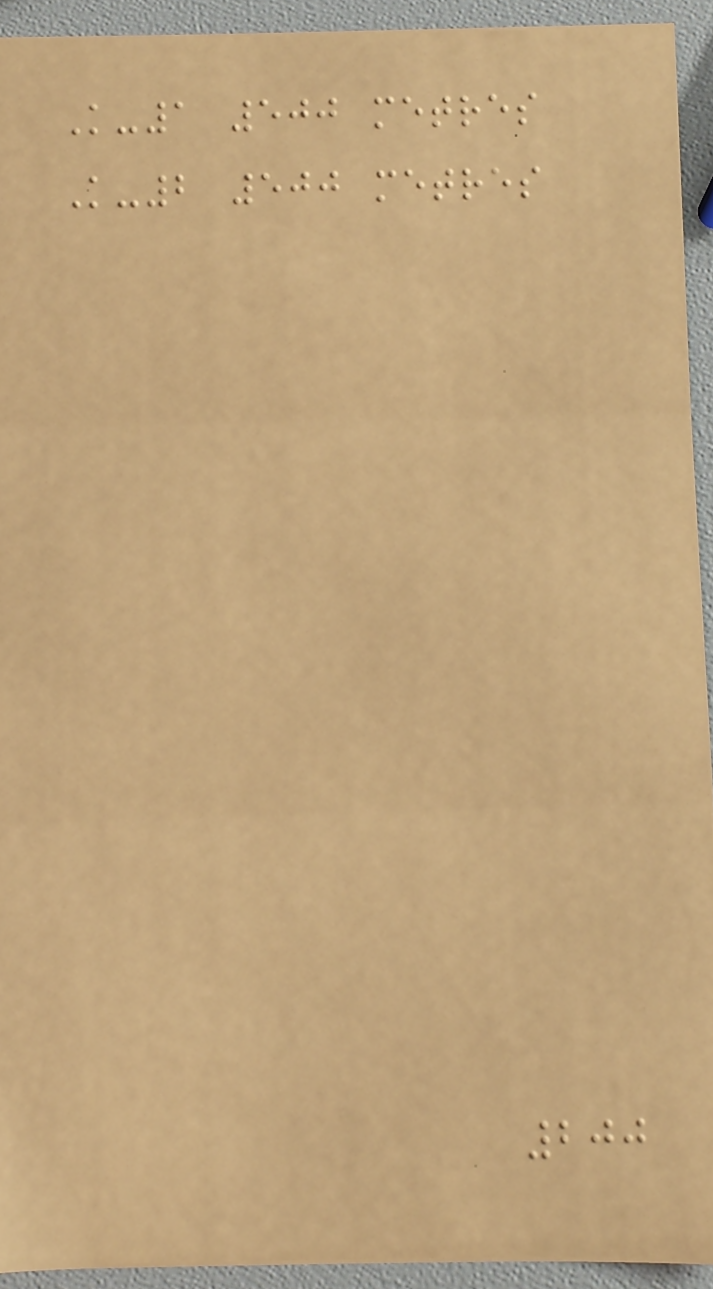K-1 500 metres
K-2 500 metres
200
